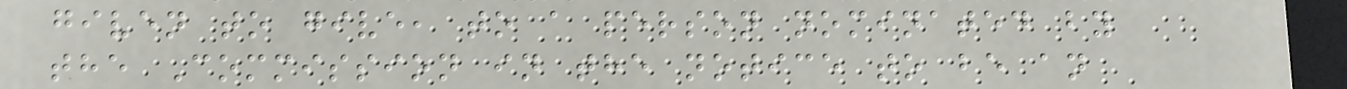given to give, to a person nominated by
the Commission in the notice to be an
